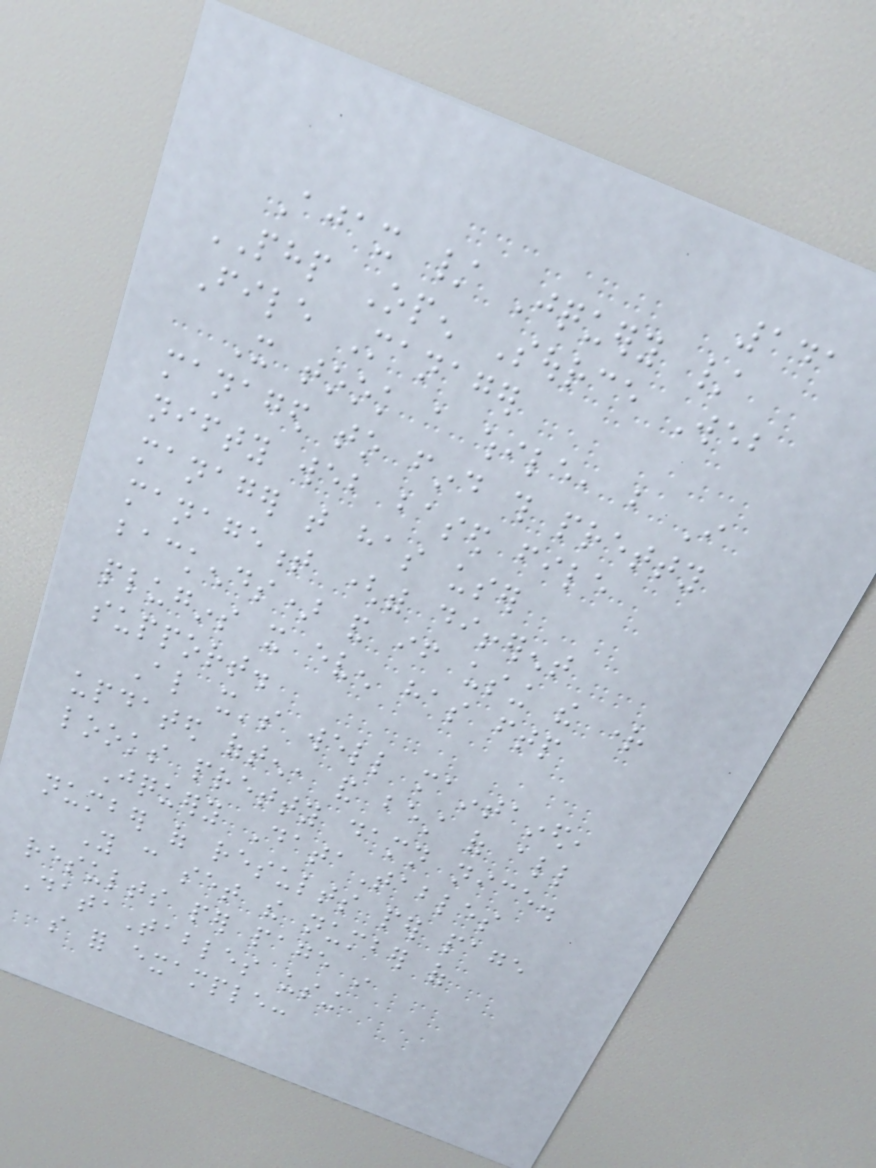141
Ajax / Jquery /
PHP Open Source Web
File Manager
It took a while, but I
managed to find this pretty
nifty web based file
manager that has user
management (with different
backends) and if using the right
plugins it even has ftp
support.
Also it's well maintained,
updated often, and best of all
looks pretty damn nice.
Jquery DataTables
number of results per page
You can set the number of
results per page in
DataTables using
so for example:
